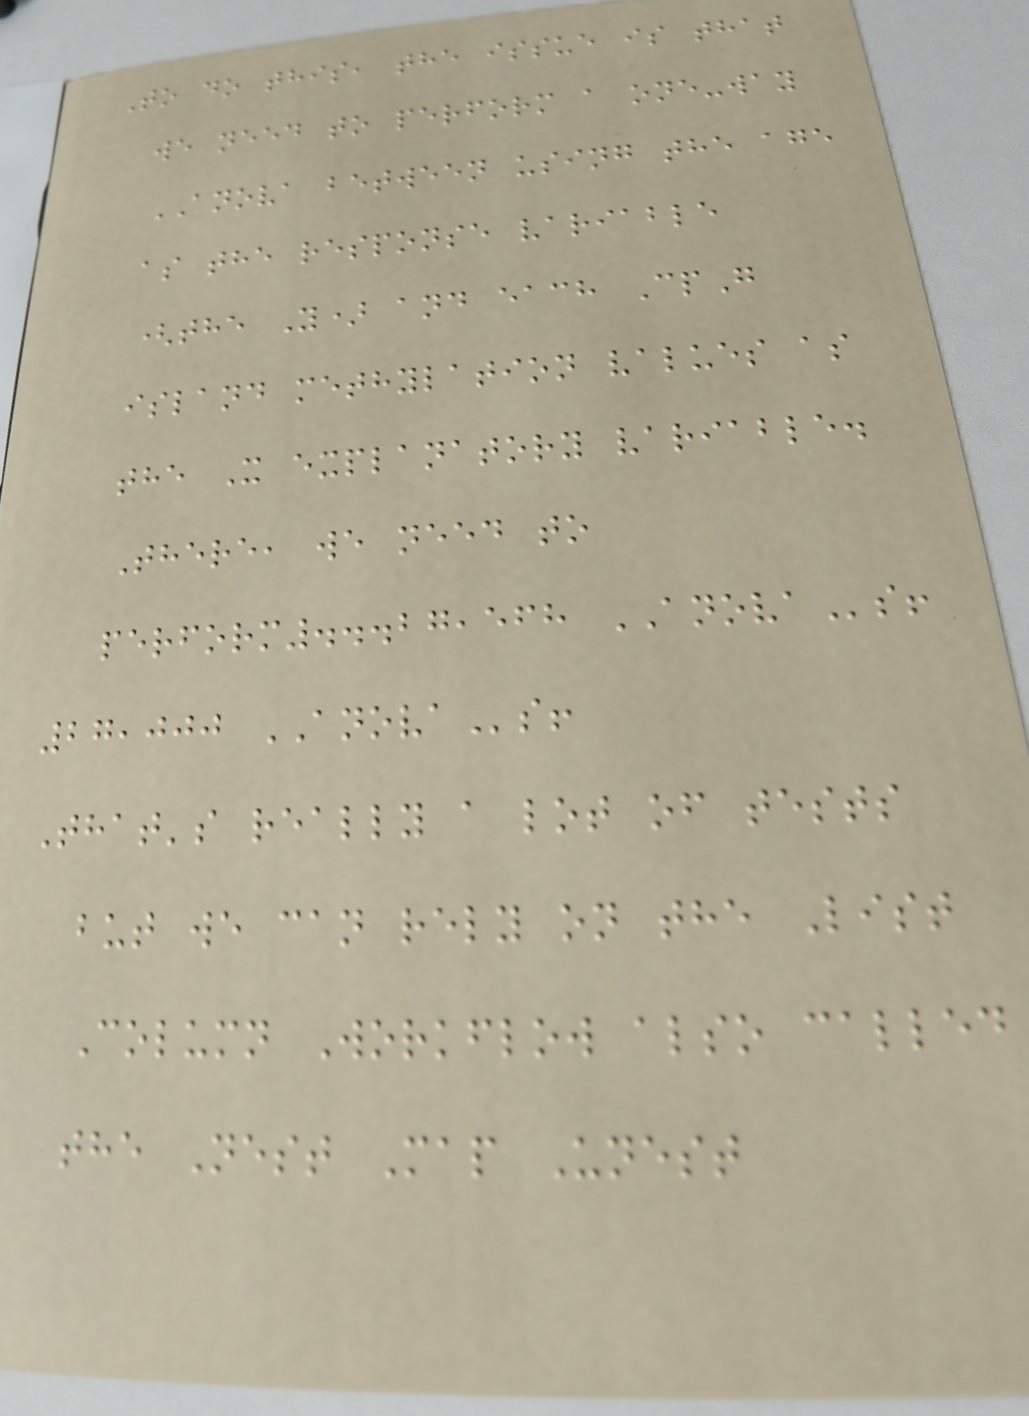To do this, the issue is that
we need to perform a one-way
ANOVA between using the age
as the response variable
(the Y) and each CpG
island methylation values as
the X explanatory variable.
There, we need to
perform...27,568 ANOVAs!
27,000 ANOVAs!
That's really a lot of tests
but we can rely on the List
Column Workflow also called
the Nest Map Unest
